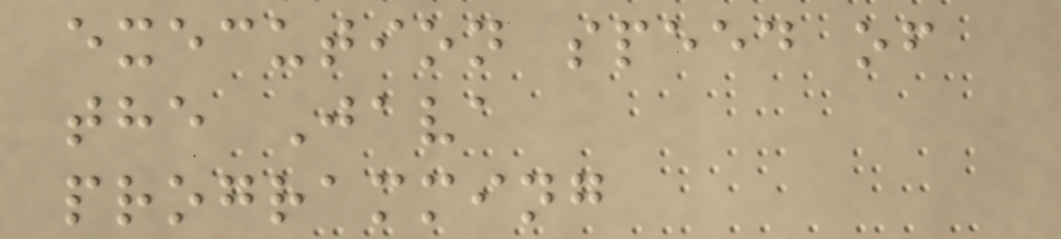execution speed of
the Java
programming
